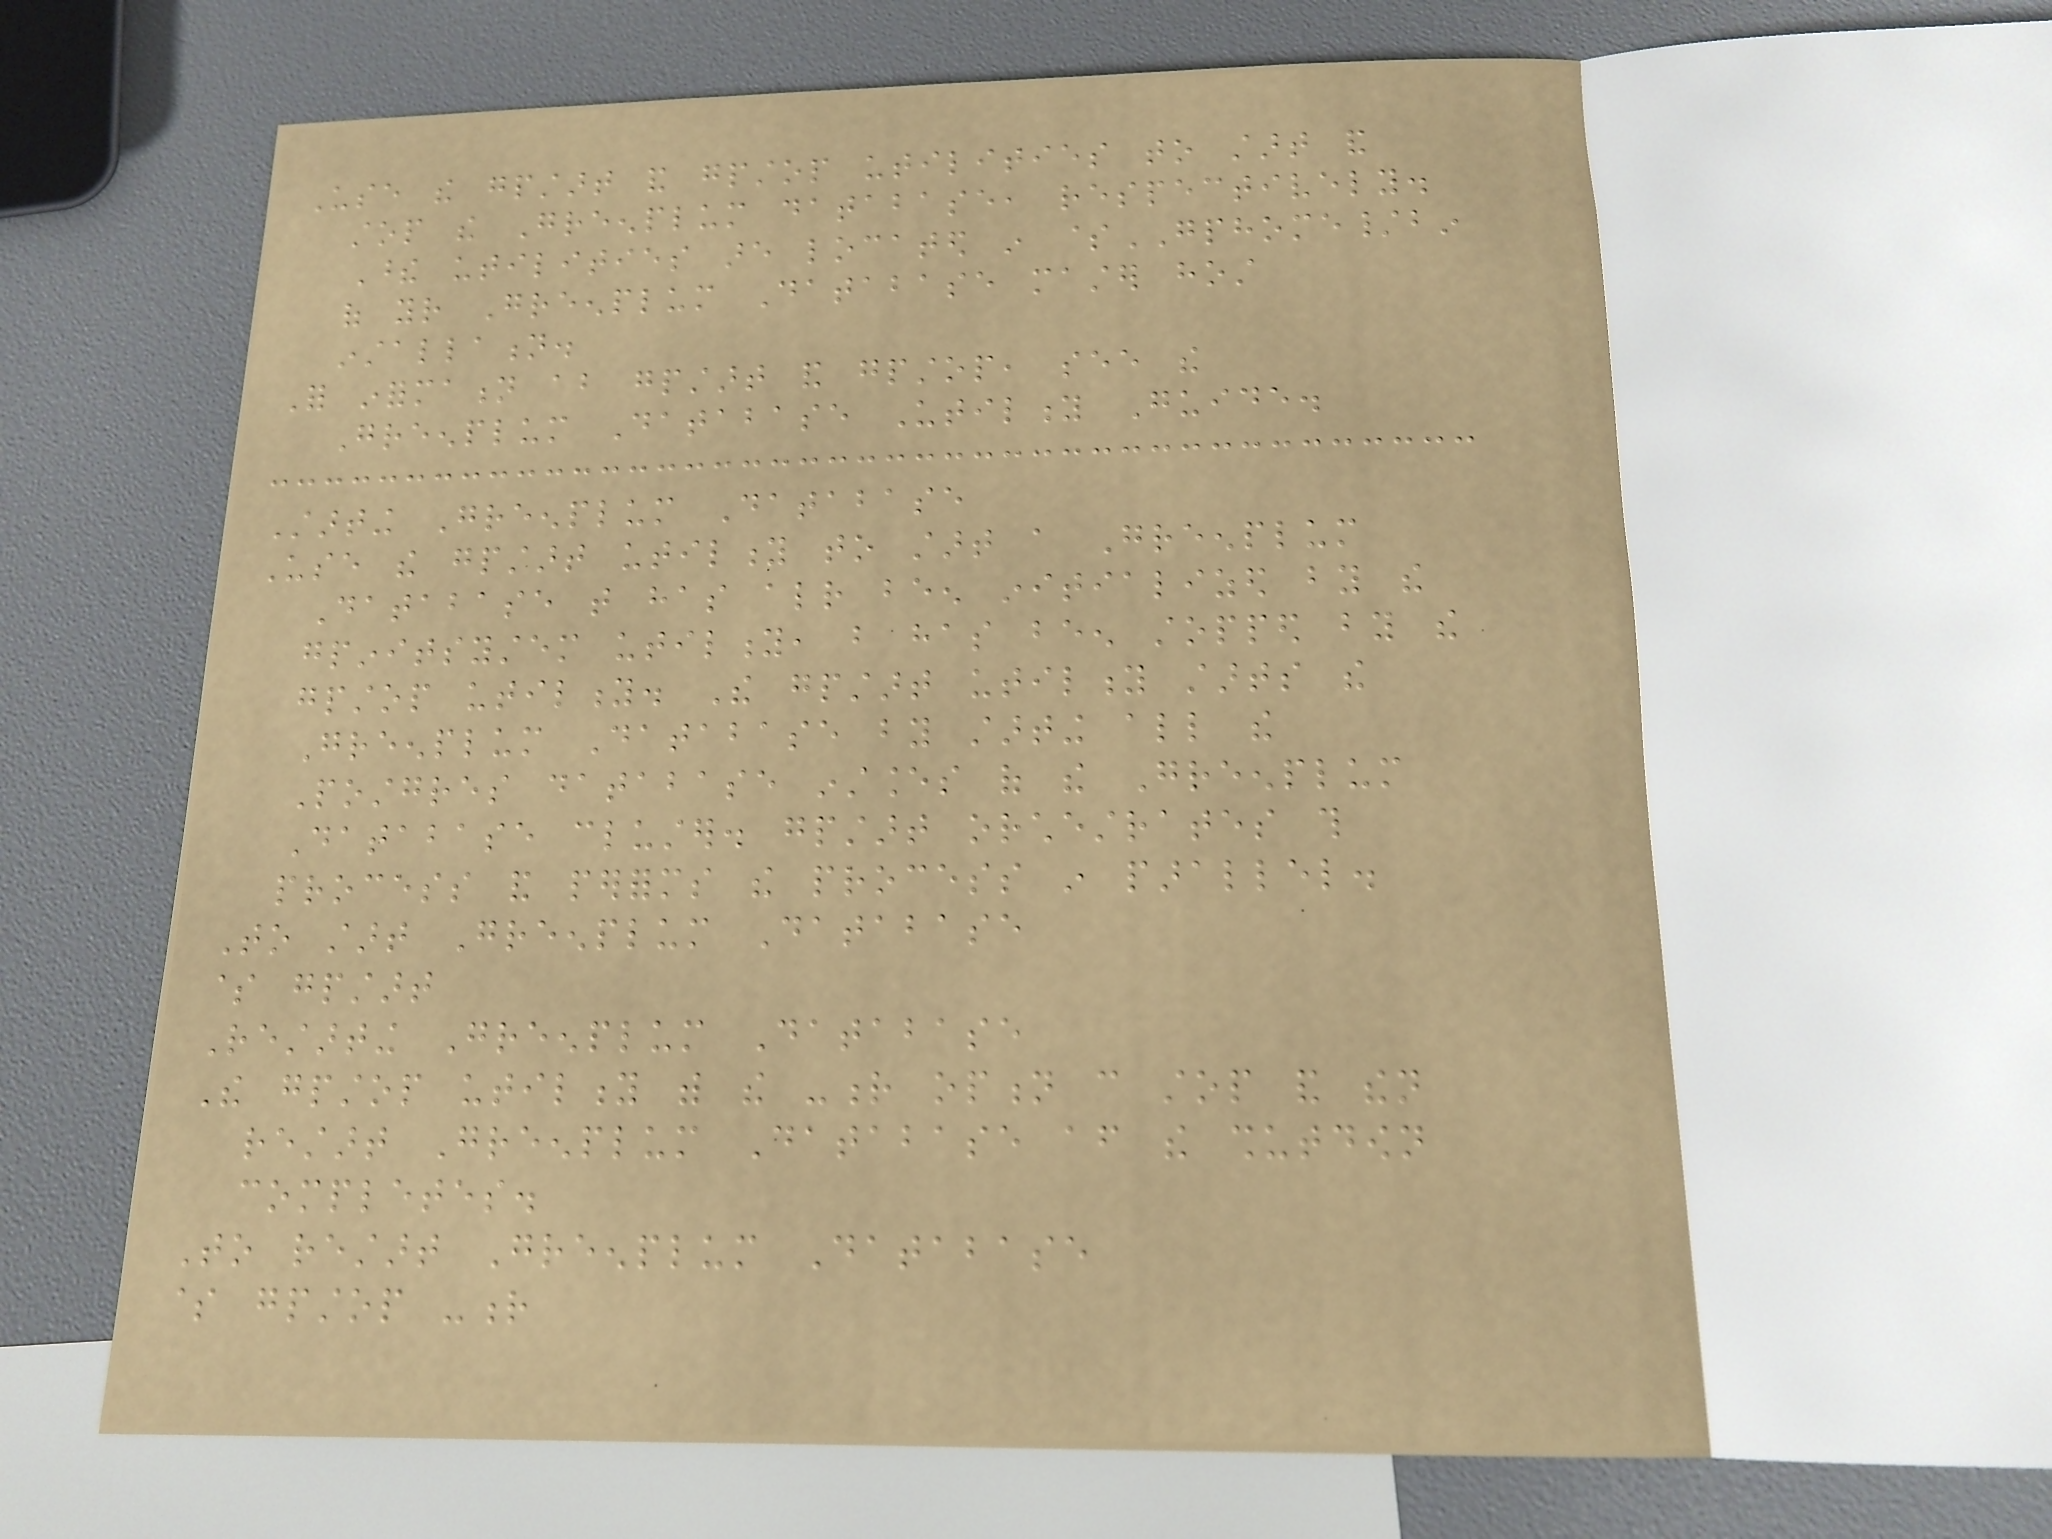Use the gpstart and gpstop utilities to start and
stop the Greenplum database, respectively.
These utilities are located in $GPHOME/bin
of your Greenplum Database master host
installation.
For information about gpstart and gpstop, see the
Greenplum Database Utility Guide.
Starting Greenplum Database
Use the gpstart utility to start a Greenplum
Database that has already been initialized by the
gpinitsystem utility, but has been stopped by the
gpstop utility. The gpstart utility starts the
Greenplum Database by starting all the
Postgres database instances of the Greenplum
Database cluster. gpstart orchestrates this
process and performs the process in parallel.
To start Greenplum Database
$ gpstart
Restarting Greenplum Database
The gpstop utility with the -r option can stop and then
restart Greenplum Database after the shutdown
completes.
To restart Greenplum Database
$ gpstop -r
